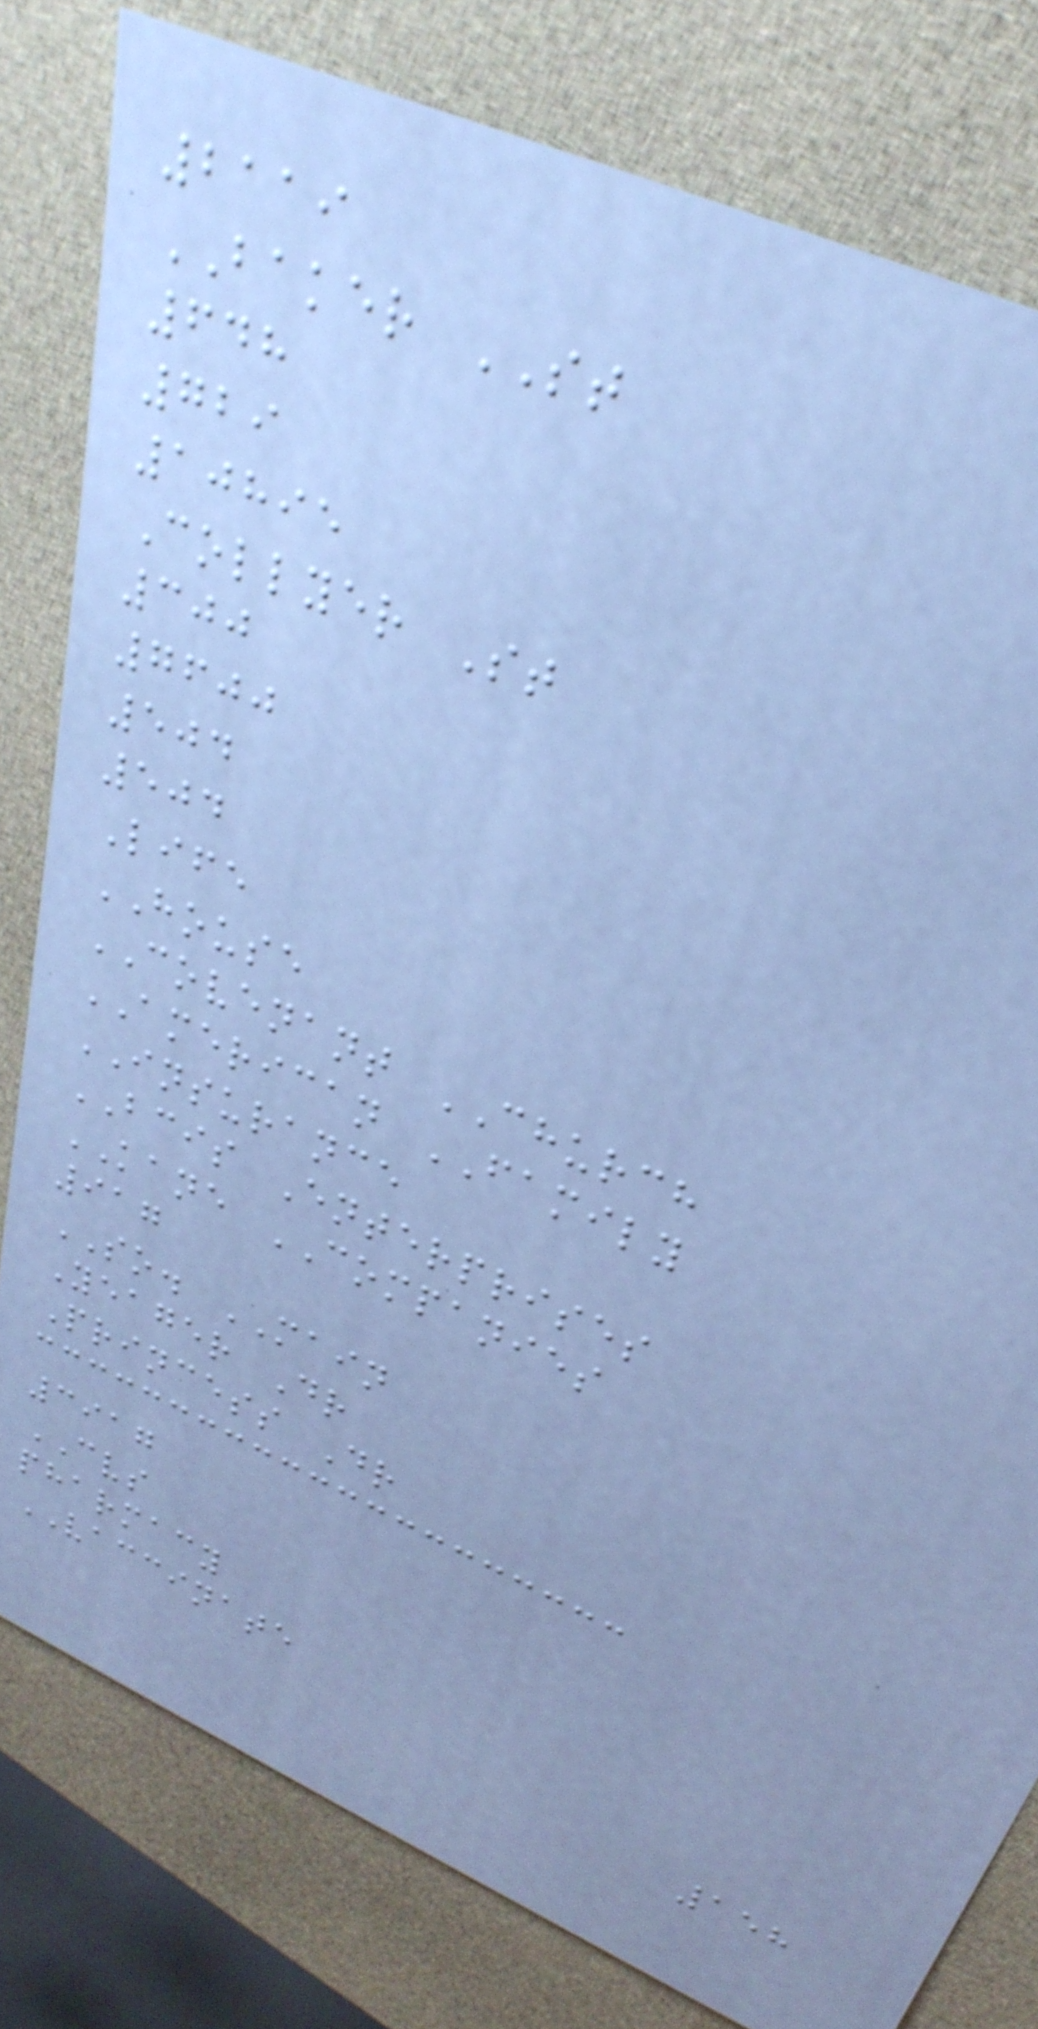2119
BAKER ST
648
729
10895
Collyer St
300
7600
504
504
Life
HOUSE
COVENANT CHURCH
AMERICAN FAMILY
INSURANCE
BCIS Enterprises
KANE COMPANIES
917
SO. MAIN
Yeager Dr
Princess Dr
3917
CVS
pharmacy
VACCINATE
158
